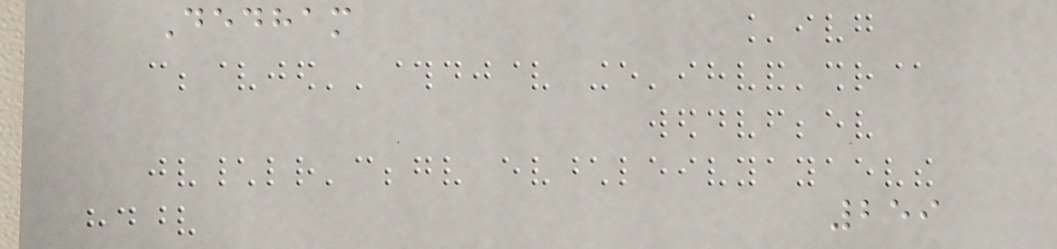Dedham
259
